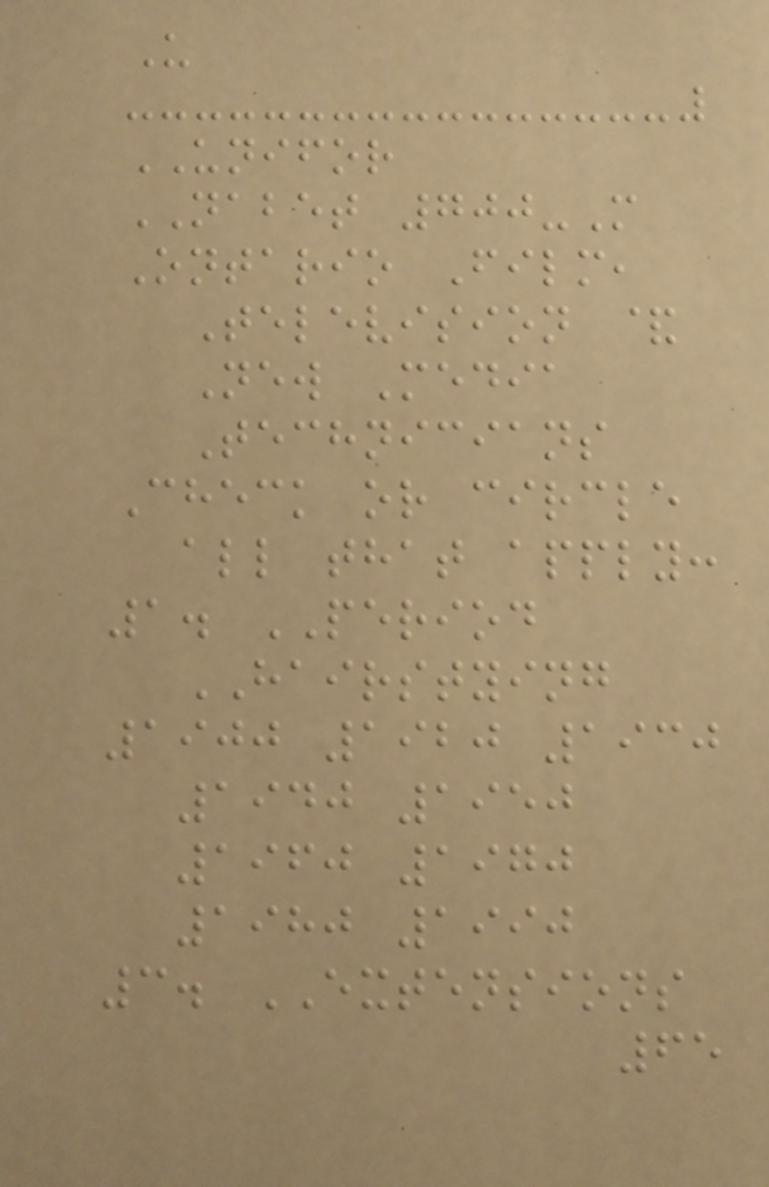U
UNIFOR
NABET 700-M
Ontario Film,
Television &
New Media
Technicians
Check or circle
all that apply:
1. PERIOD
HAIRSTYING
1900 1920 1930
1940 1950
1960 1970
1980 1990
3. EXTENSIONS
65
